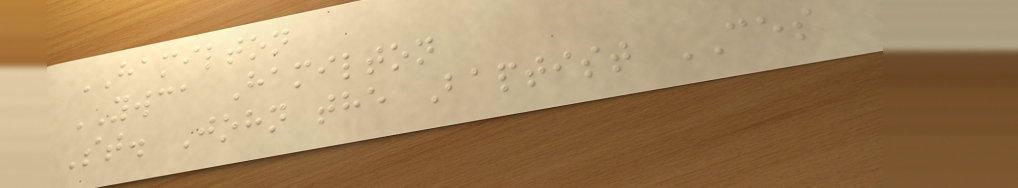HAMILTON
YWCA Hamilton
St. John the Baptist CES
